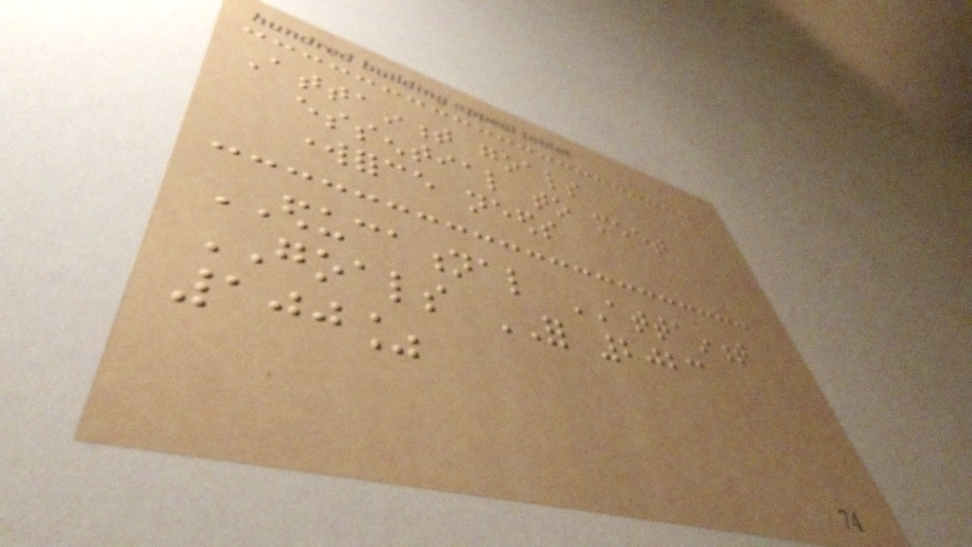Attainment goals
essential to meet
workforce needs
EDUCATIONAL ATTAINMENT
GOALS FOR 2023
100%
